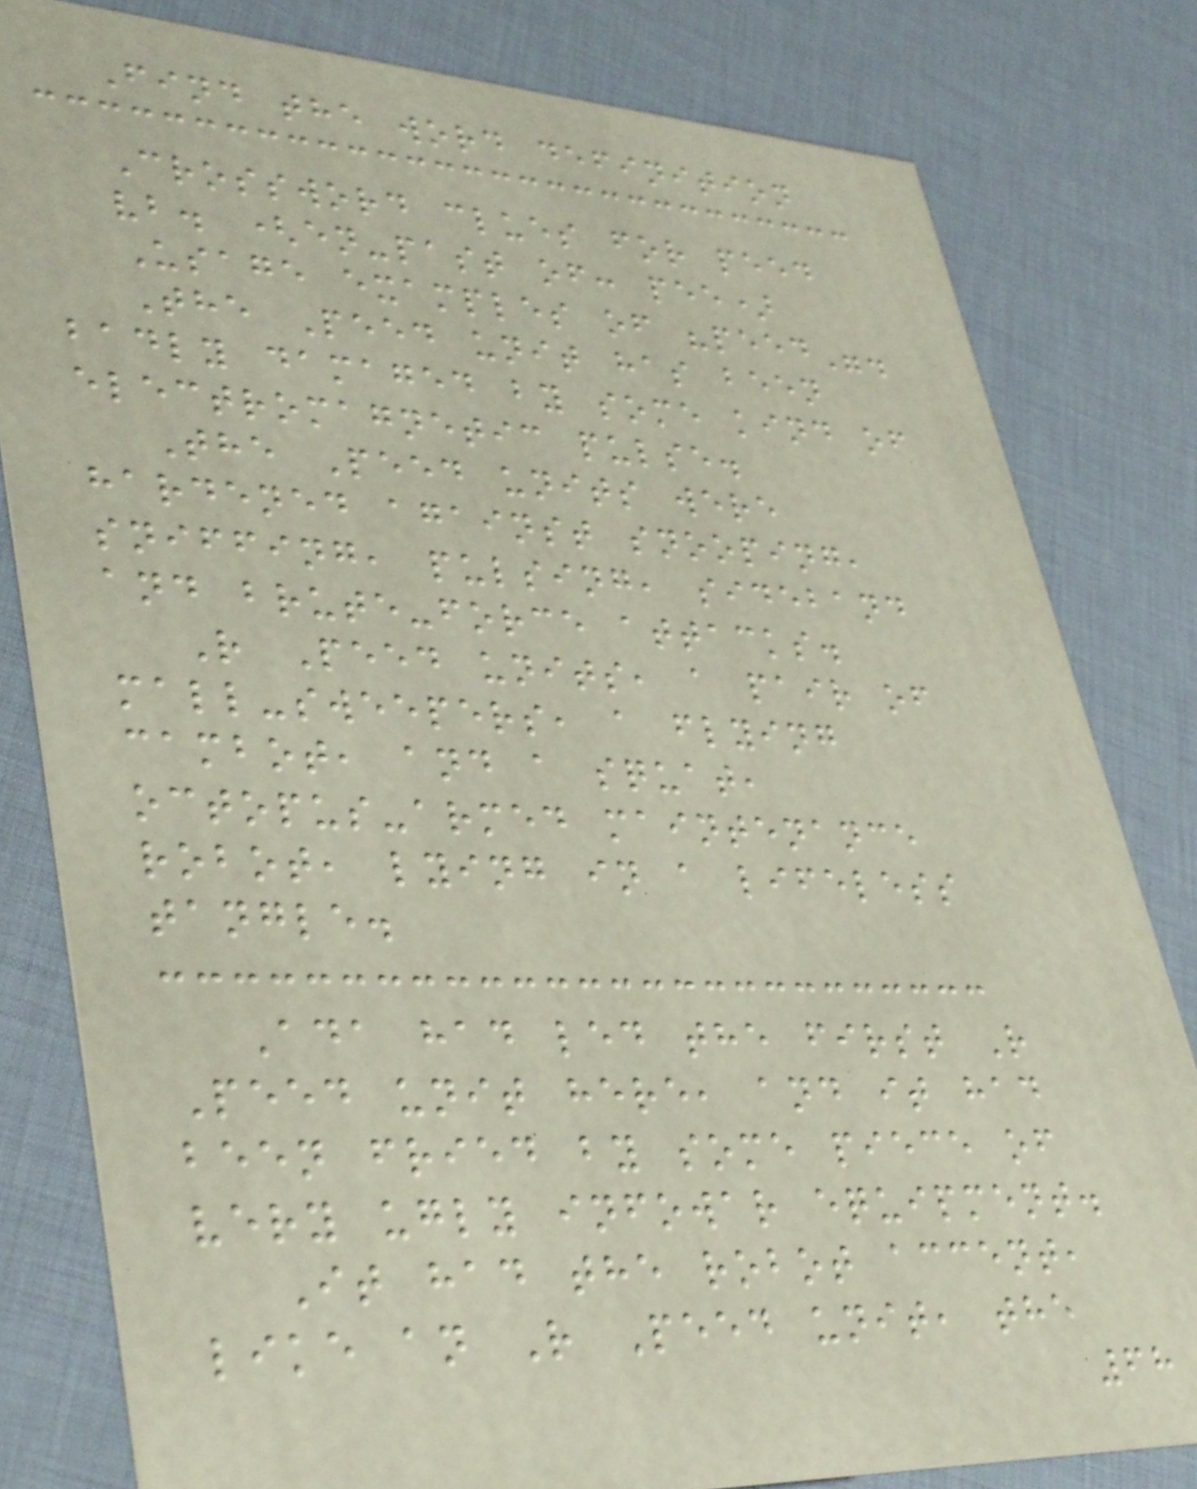Find the word definition
Crossword clues for peed
vb. (en-past of: pee)
Usage examples of "peed".
The Peed unit has been
badly damaged by some kind of
electromagnetic pulse.
The Peed units were
hardened against snooping,
sniffing, pulsing, sideband
and brute-force attacks.
R Peed units, a pair of
mall-sweepers, a flying
cambot, and a squat,
octopus-armed maintenance
robot, lying in a lifeless
tangle.
Ada had led the first R
Peed unit here, and it had
been fried by some piece of
very ugly infowar equipment.
It had the robot accent,
like an R Peed unit, the
68
